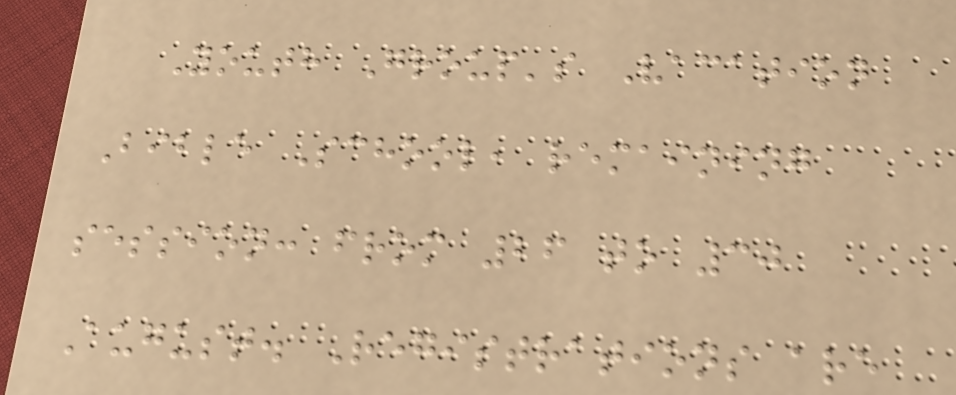Youth Group's Vacation
Bible School, remaining
session: from 26 to 30
August. Registrations are
